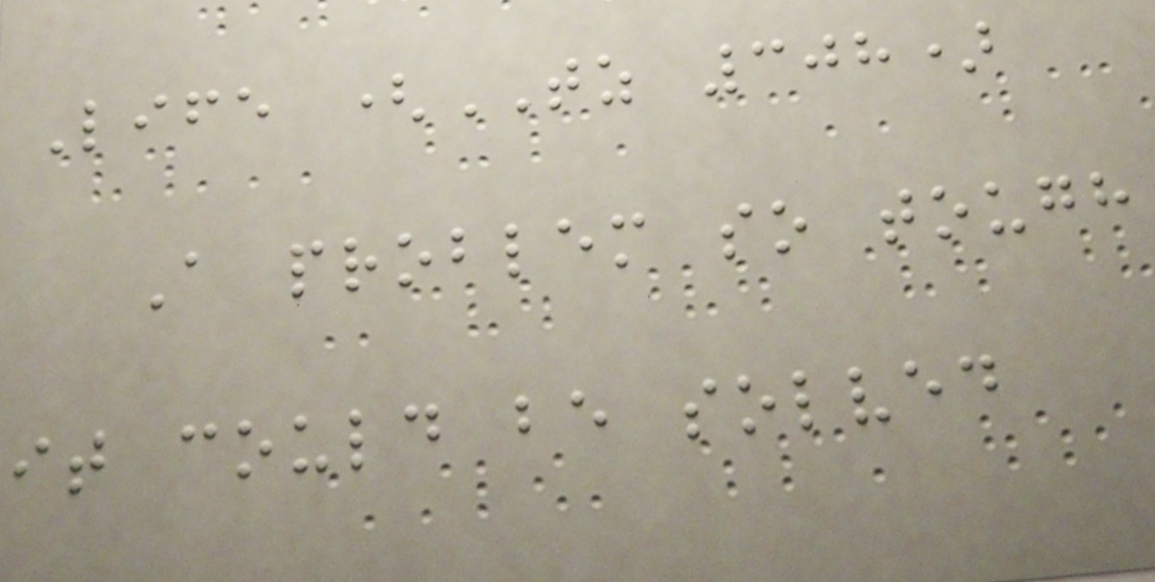Life (TZ 308)
A problem so tough
it could be solved
